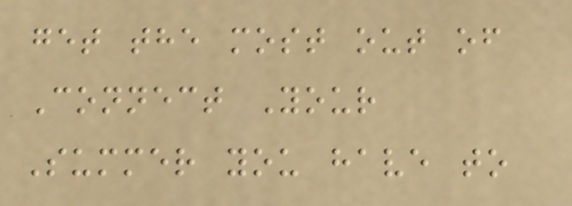get the most out of
Connect Your
Summer you have to
